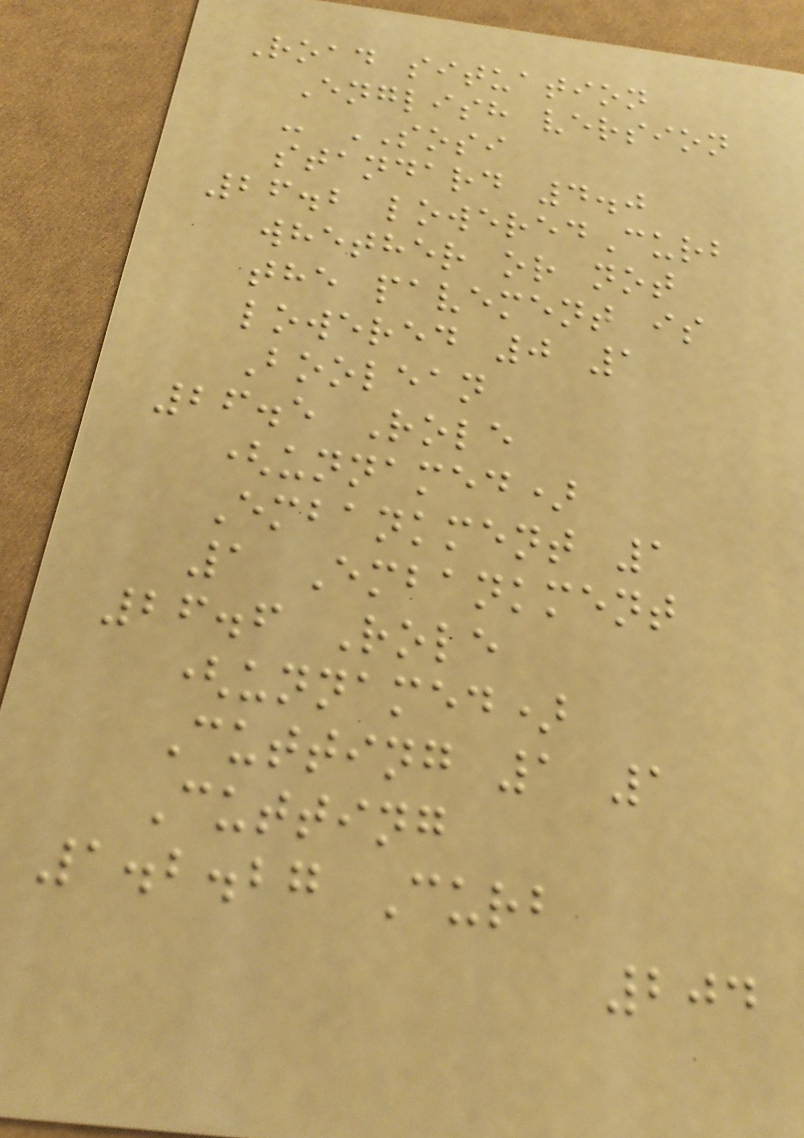Road situation
English version
- SOSI
standard 4.0
26.2 loweredCurb
whether or not
the pavement is
lowered 0 1
Boolean
26.5 Role
(unnamed)
Embankment 1
1 Embankment
26.6 Role
(unnamed)
Cutting 1 1
Cutting
1.2.27 Curb
204
